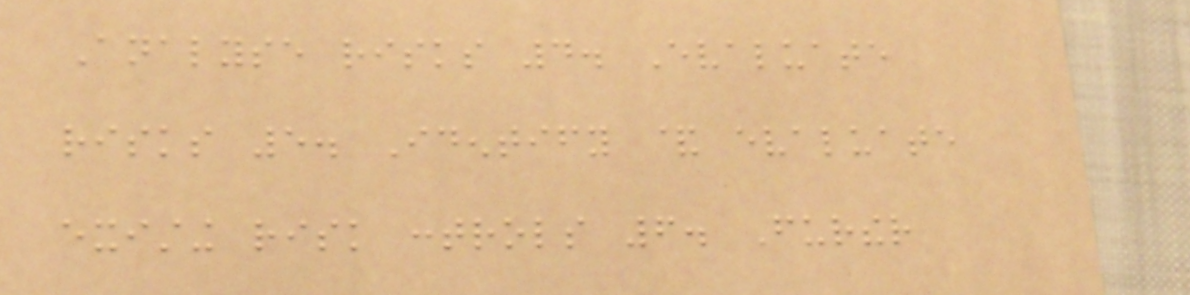Analyse risks 4. Evaluate
risks 5. Identify & evaluate
existing risk controls 6. Further
